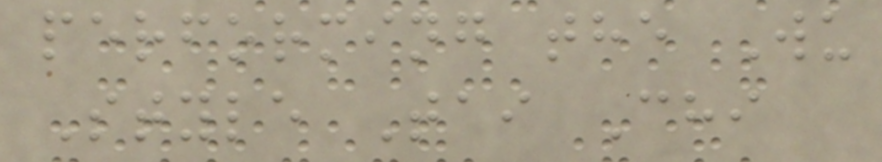performing the Wu
Style Tai Chi
